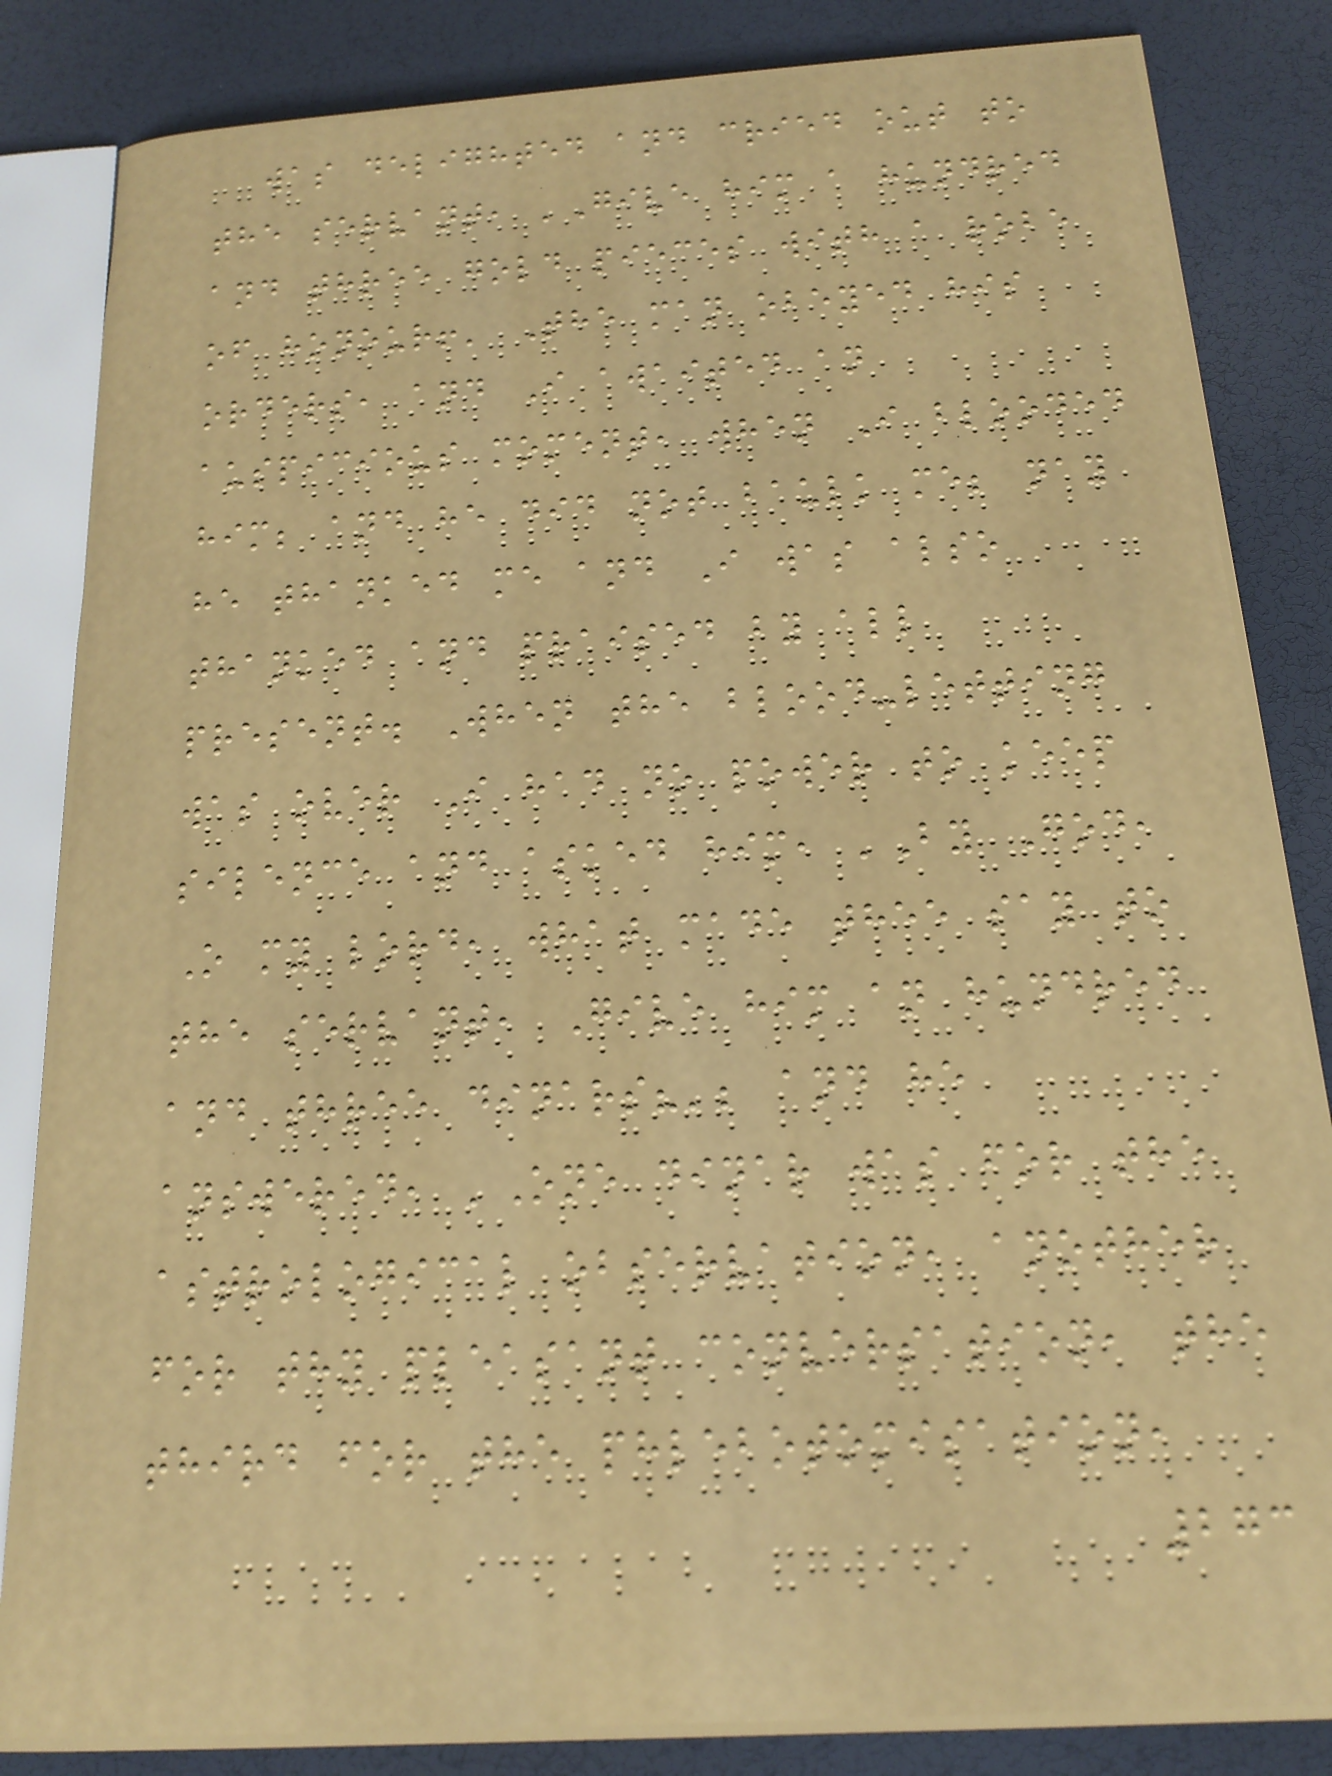was delighted and cried out to
the servant, 'Give him a hundred
and three gold pieces with a robe
of honour!' The man obeyed his
orders, and I awaited an
auspicious moment, when I blooded
him; and he did not baulk me; nay
he thanked me and I was also
thanked and praised by all
present. When the blood-letting
was over I had no power to keep
silence and asked him, 'By God,
O my lord, what made thee say to
the servant, Give him an hundred
and three dinars?'; and he
answered, 'One dinar was for the
astrological observation, another
for thy pleasant conversation, the
third for the phlebotomisation,
273
